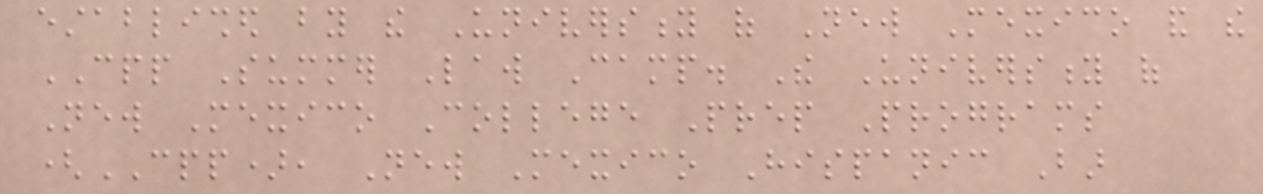established by the University of New Mexico and the
CPP Summer Law Camp. The University of
New Mexico College Prep Programs
(CPP), New Mexico Hispanic Bar
